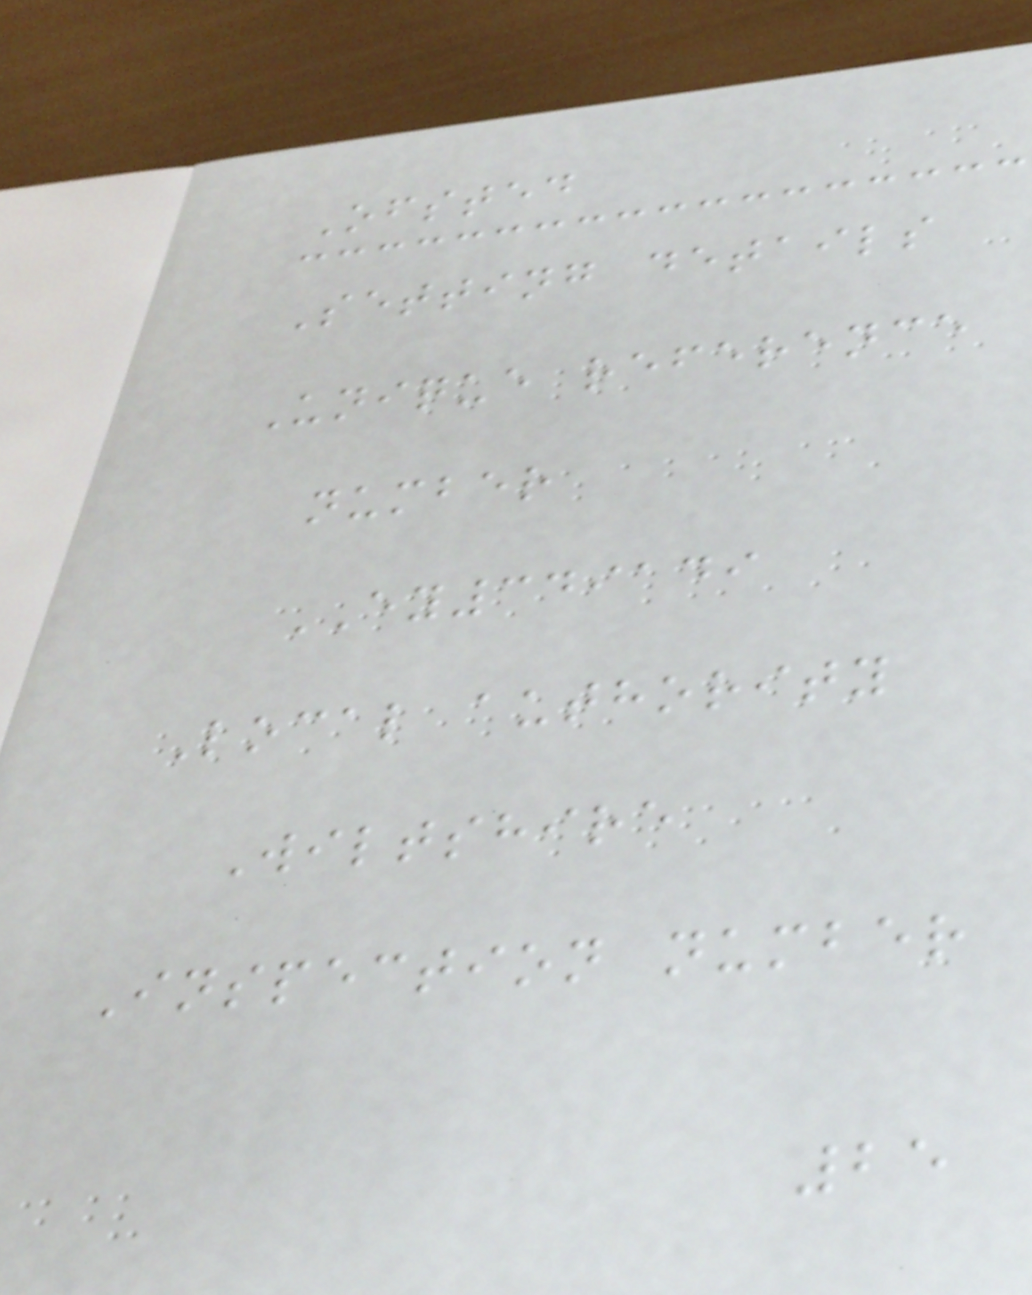Ofsted
Setting details
Unique reference
number
EY349149
Local authority
Wiltshire
Inspection number
25
